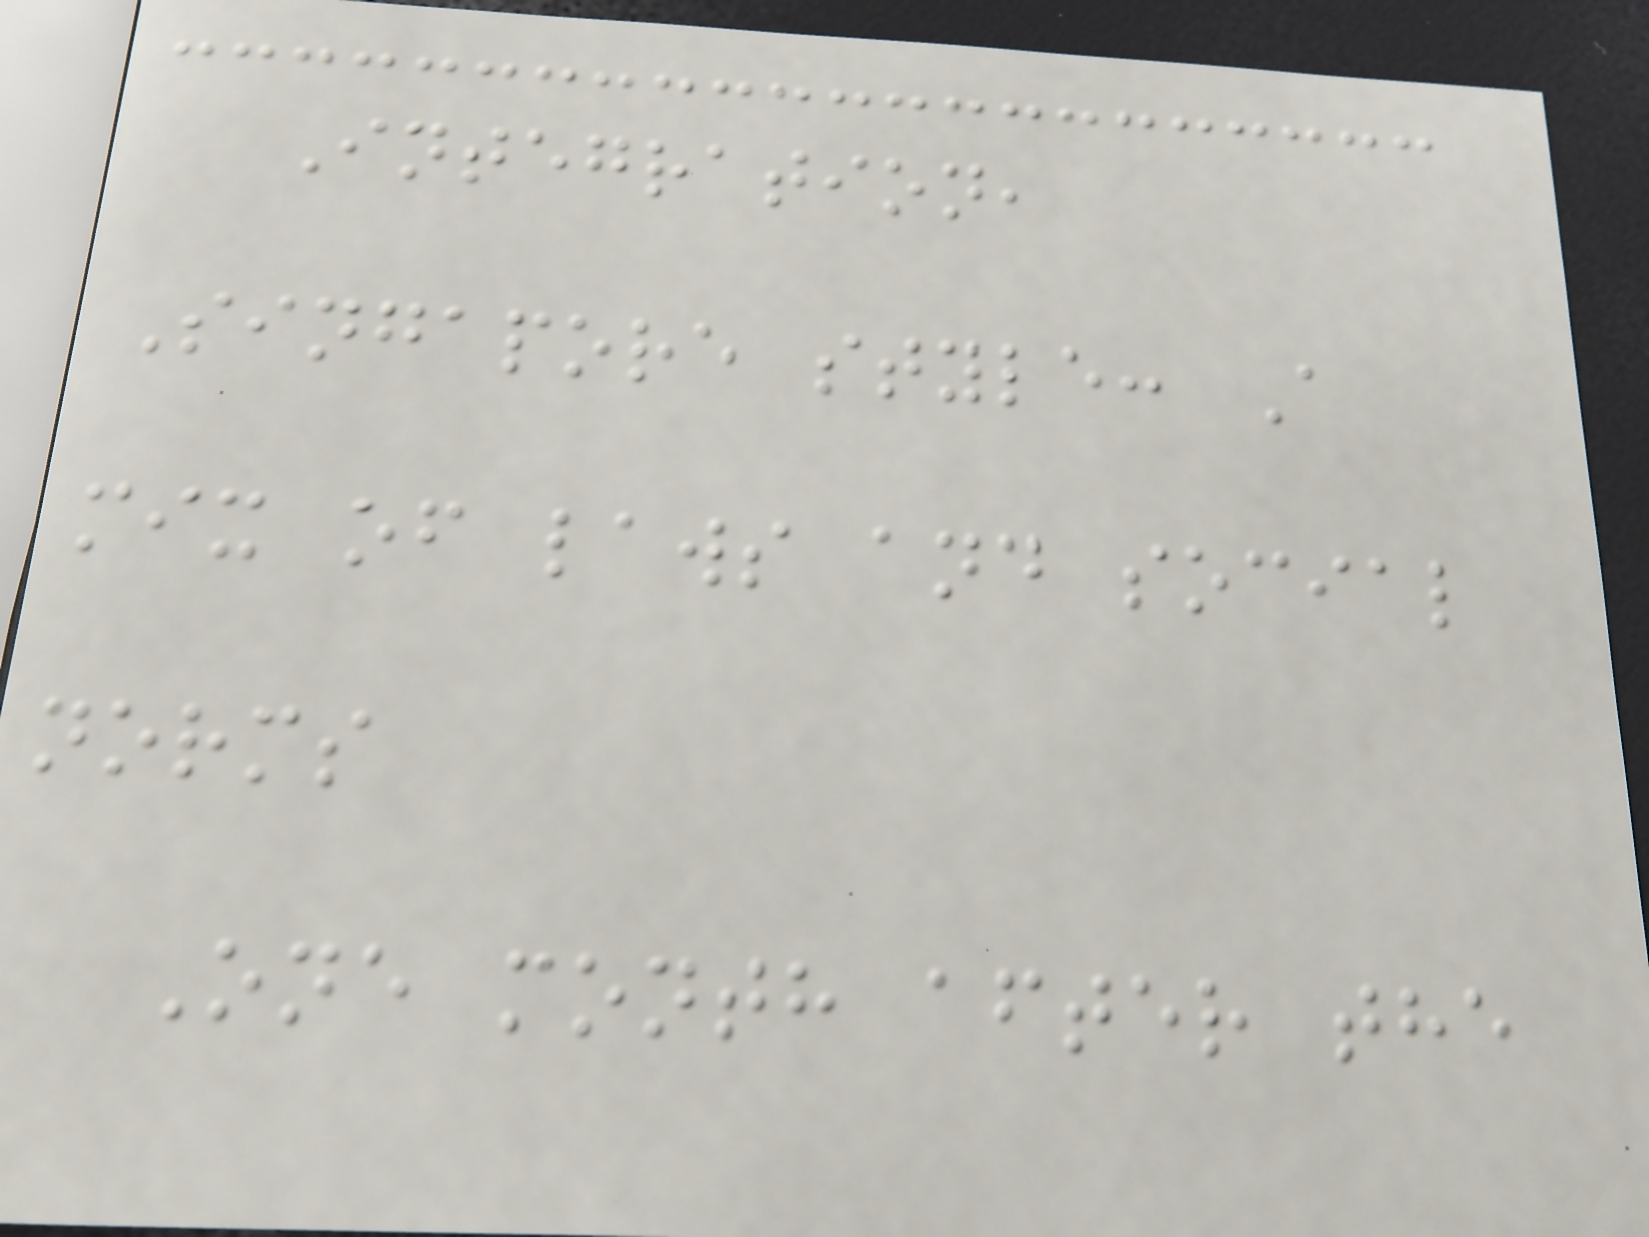Integration,
Singapore style: A
mix of laws and social
norms
One month after the
